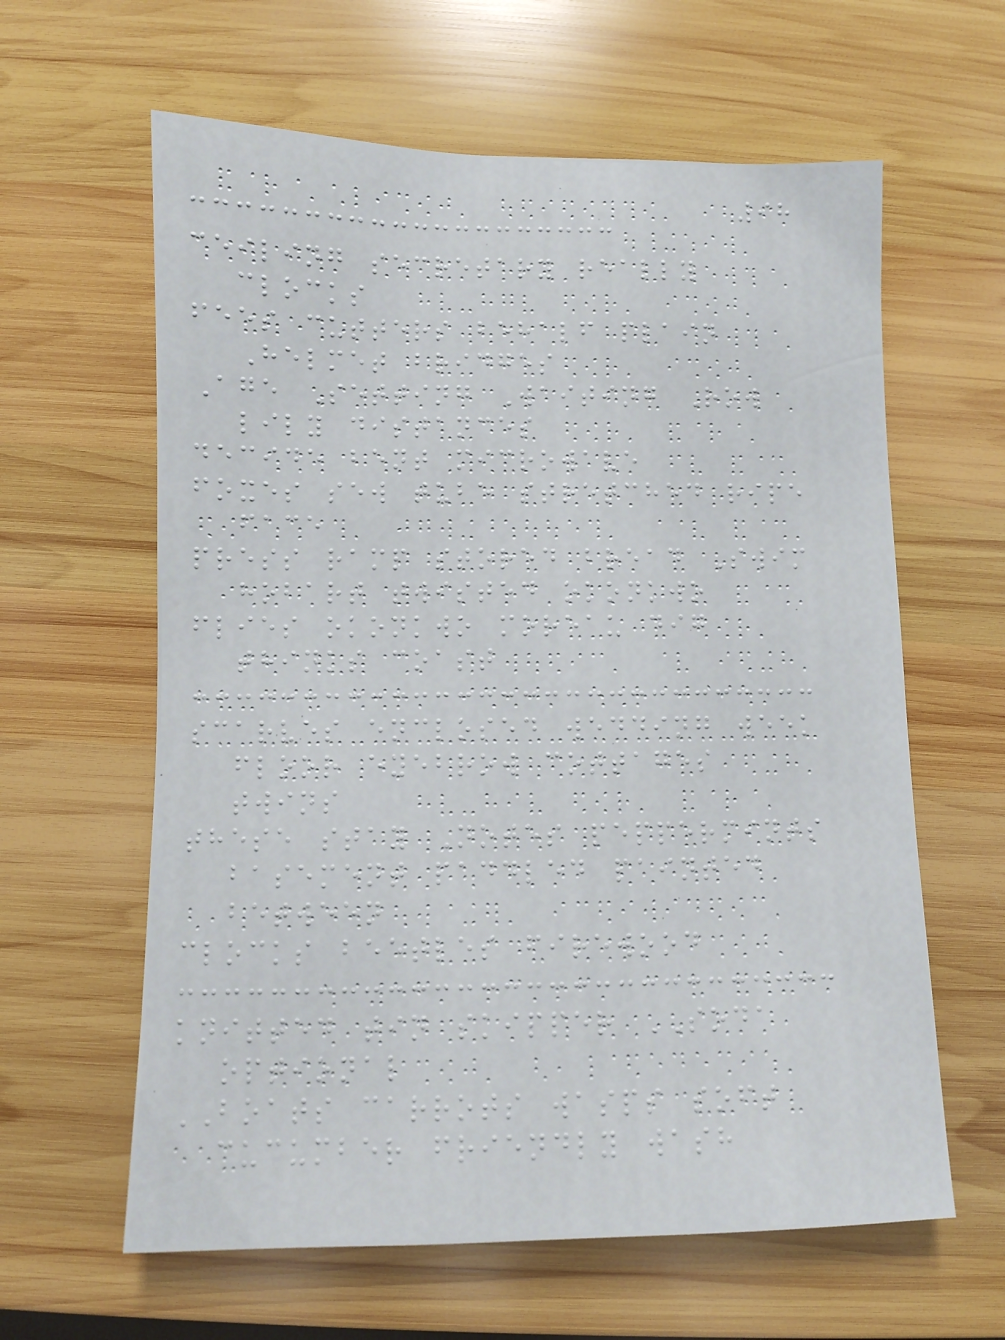98
ceiling secretary really
clocks
fees cutters behalf plain
Helmet bridges
Age Setting Waiting Row
lily distances
decide bent microwave
foxes sew tube stretched ripe
face
press ramp stored bread Swim
hobart twisted okonkwo
flies okonkwo moreau dig
thinks coast
scarves enclosed wedding week
floor eyebrow cottages
twins
these stay Notes peppermints
basement paddled painted
between
clocks beetles firewood
knitted tin skipper SODA
optional
BOATS carrots wasps soft
cucumber friendly wash
